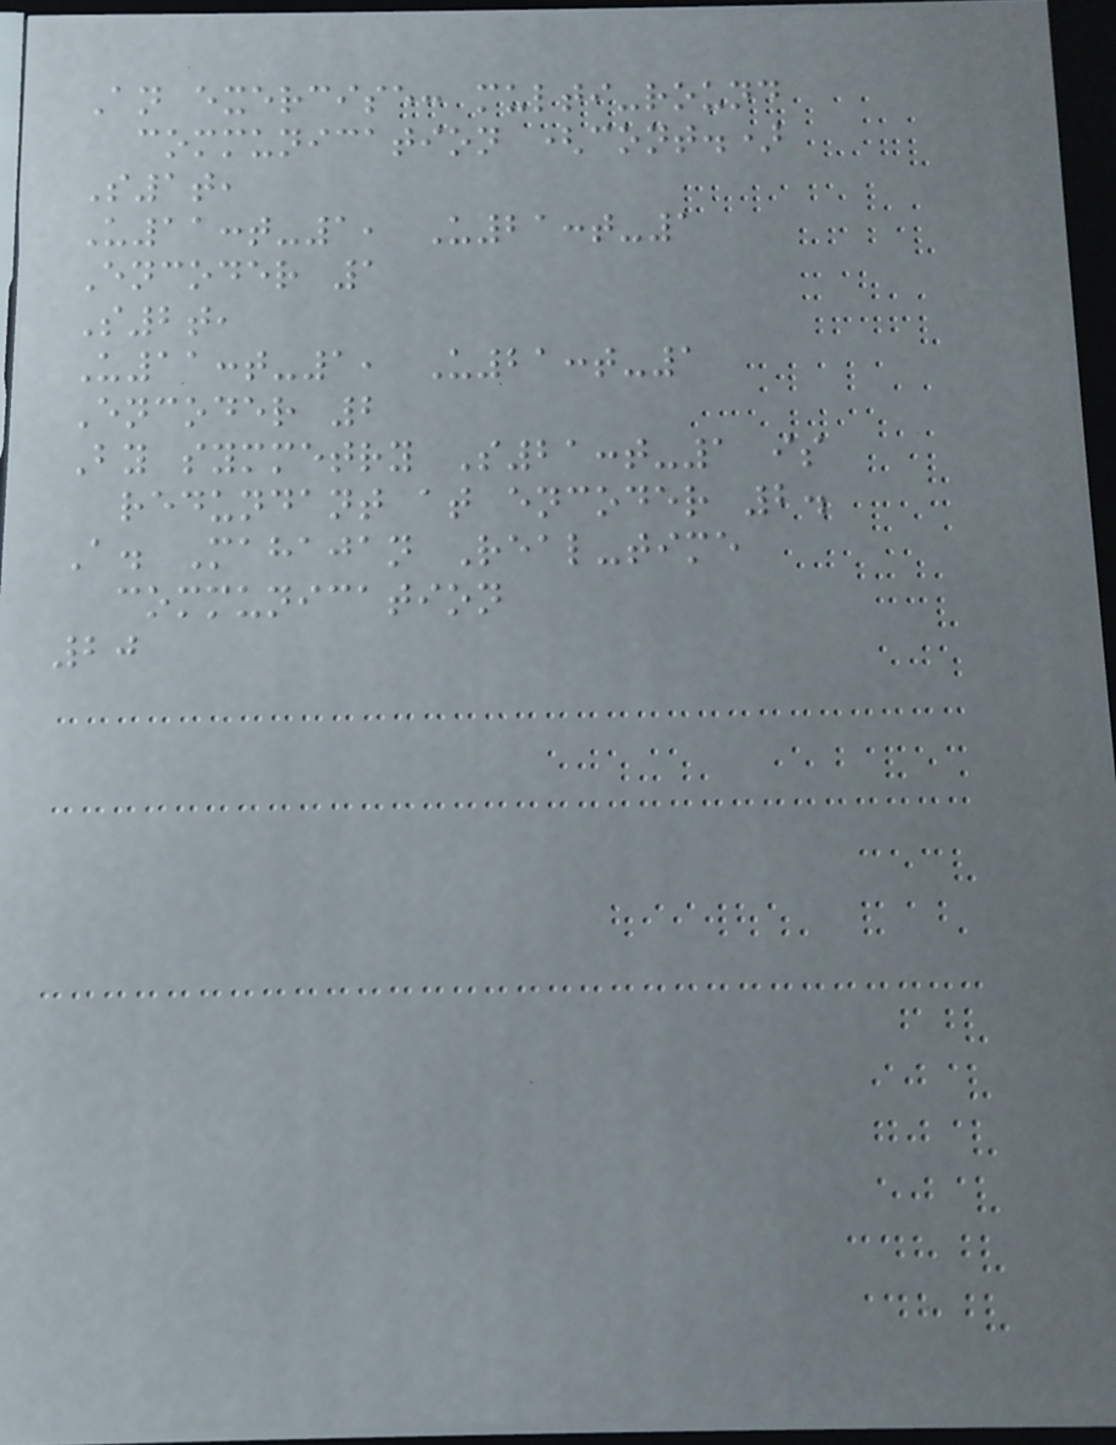An exercise: multi-round
communication (cont.)
S1t,
U11:t-1, U21:t-1
Encoder 1
S2t,
U11:t-1, U21:t-1
Encoder 2
By symmetry S21:t-1 is
redundant at encoder 2.
A. Mahajan Real-time
communication
20
